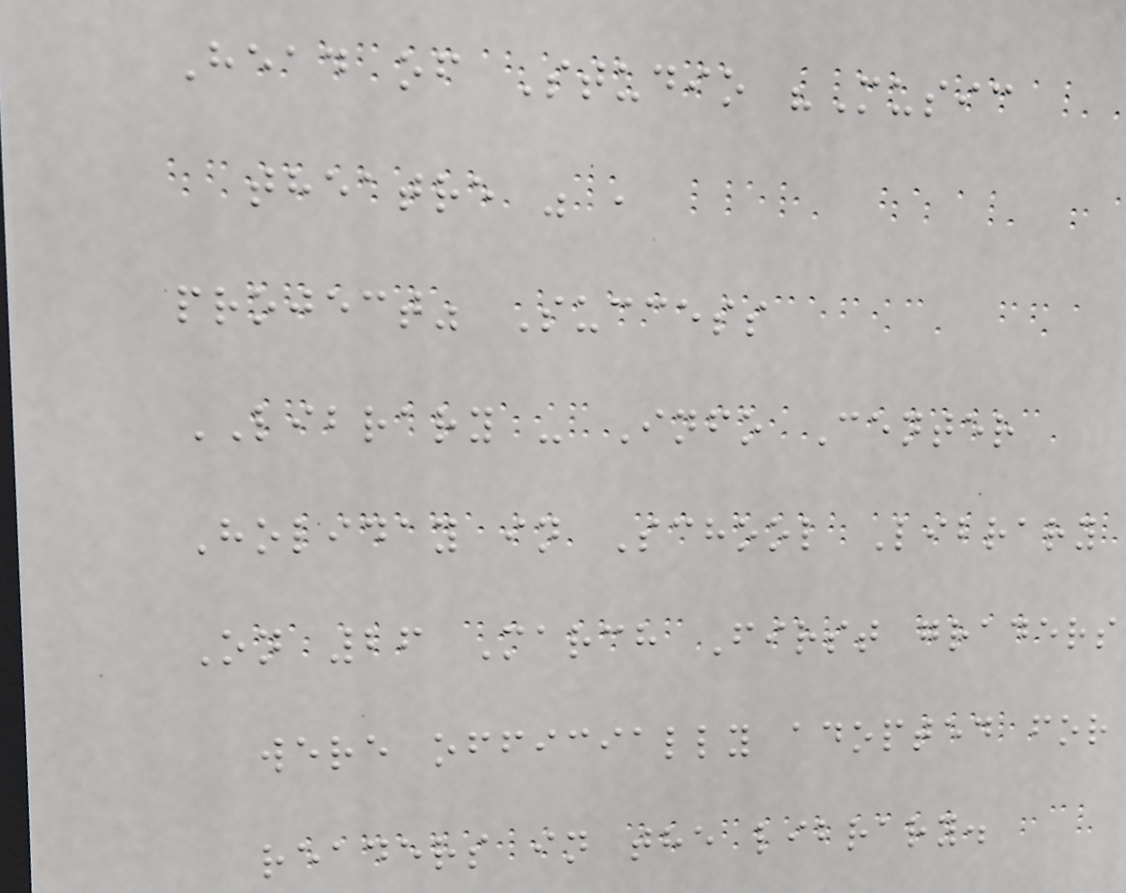Head of Studio "Music
theatre " ,
project" Success
LIBRARY - Info Center
Holiday in School Library
On 26 March First graders
were officially adopted for
readers in the library.
